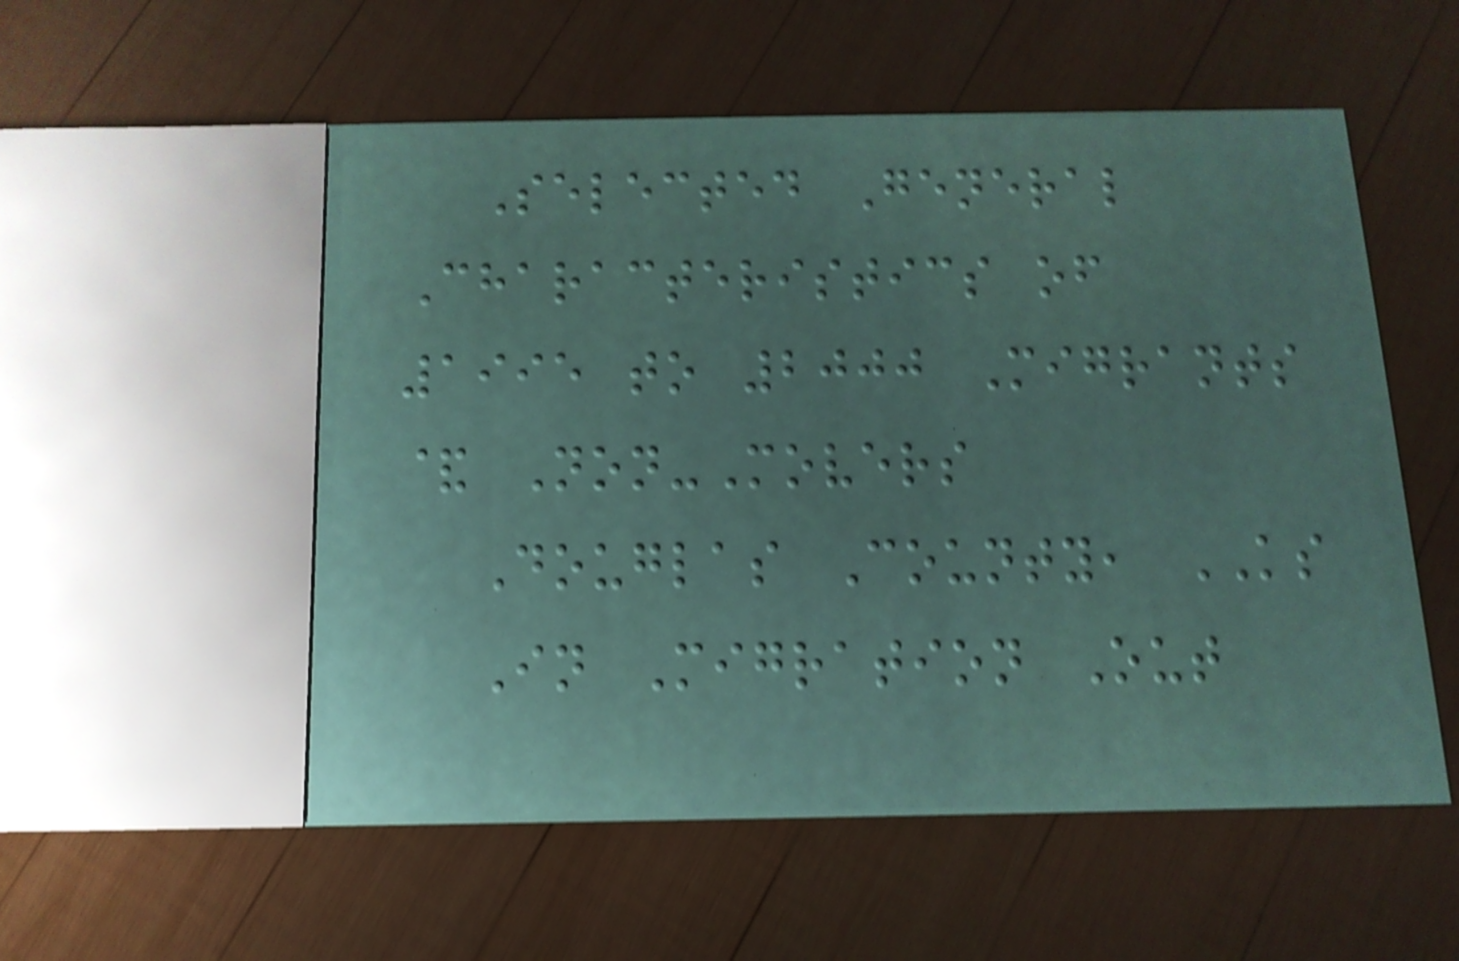Selected General
Characteristics of
1995 to 2000 Migrants
& Non-Movers
Douglas County, KS
In Migration Out
